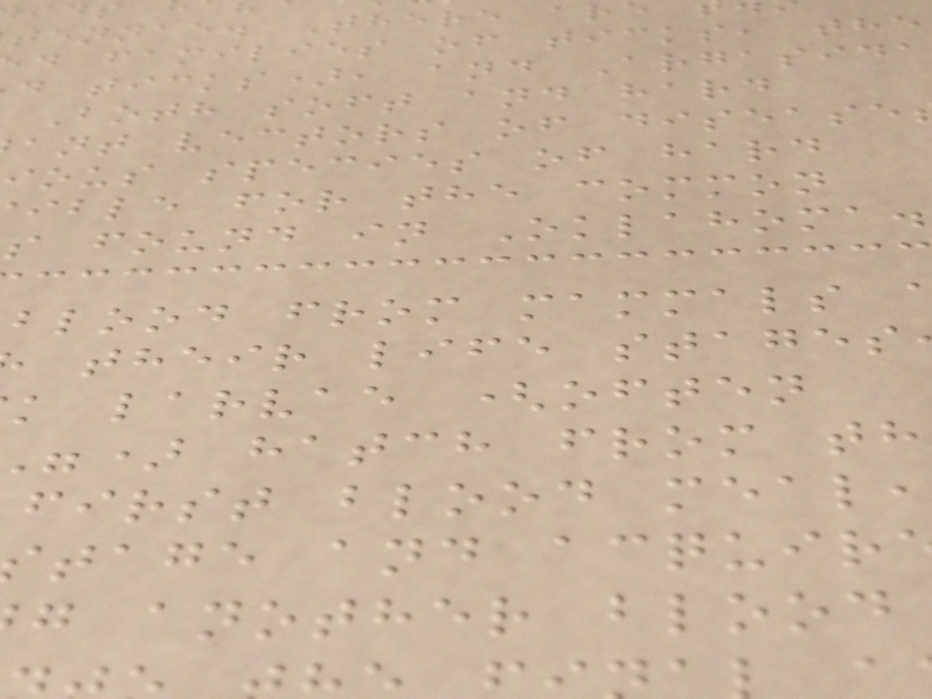tennae. There ar
d families of ticks, the
d ticks), and Argasida
Both soft and hard
ant vectors of disease
ous species of hard
ible for the common
s found in Oklahoma.
blood from mammals
their life stages
k larvae (often
) hatch from th
first blood meal,
tage and acquir
g another blood
